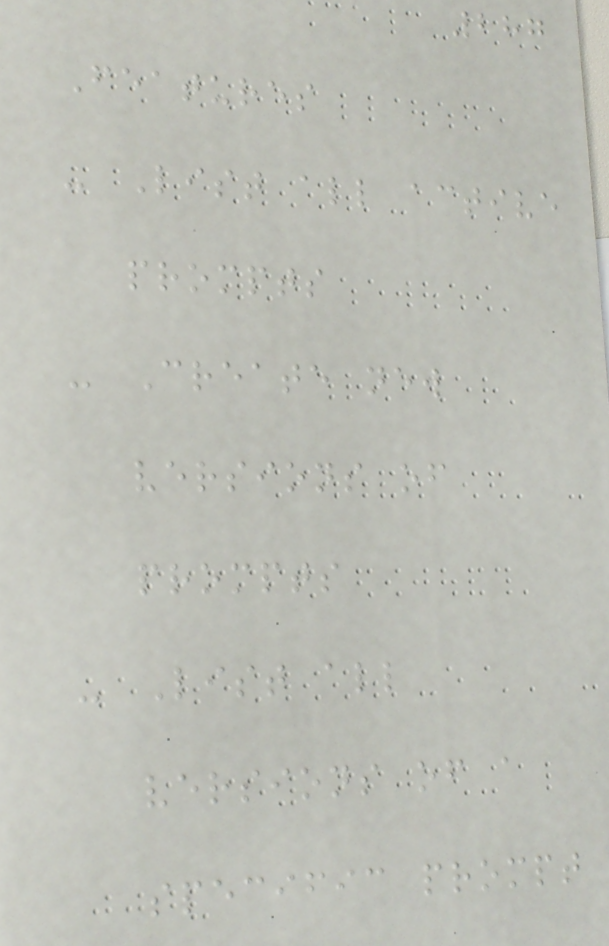287
Features
- List all active
prompts
- Create new
versions of
prompts
- List all
versions of a
specific prompt
